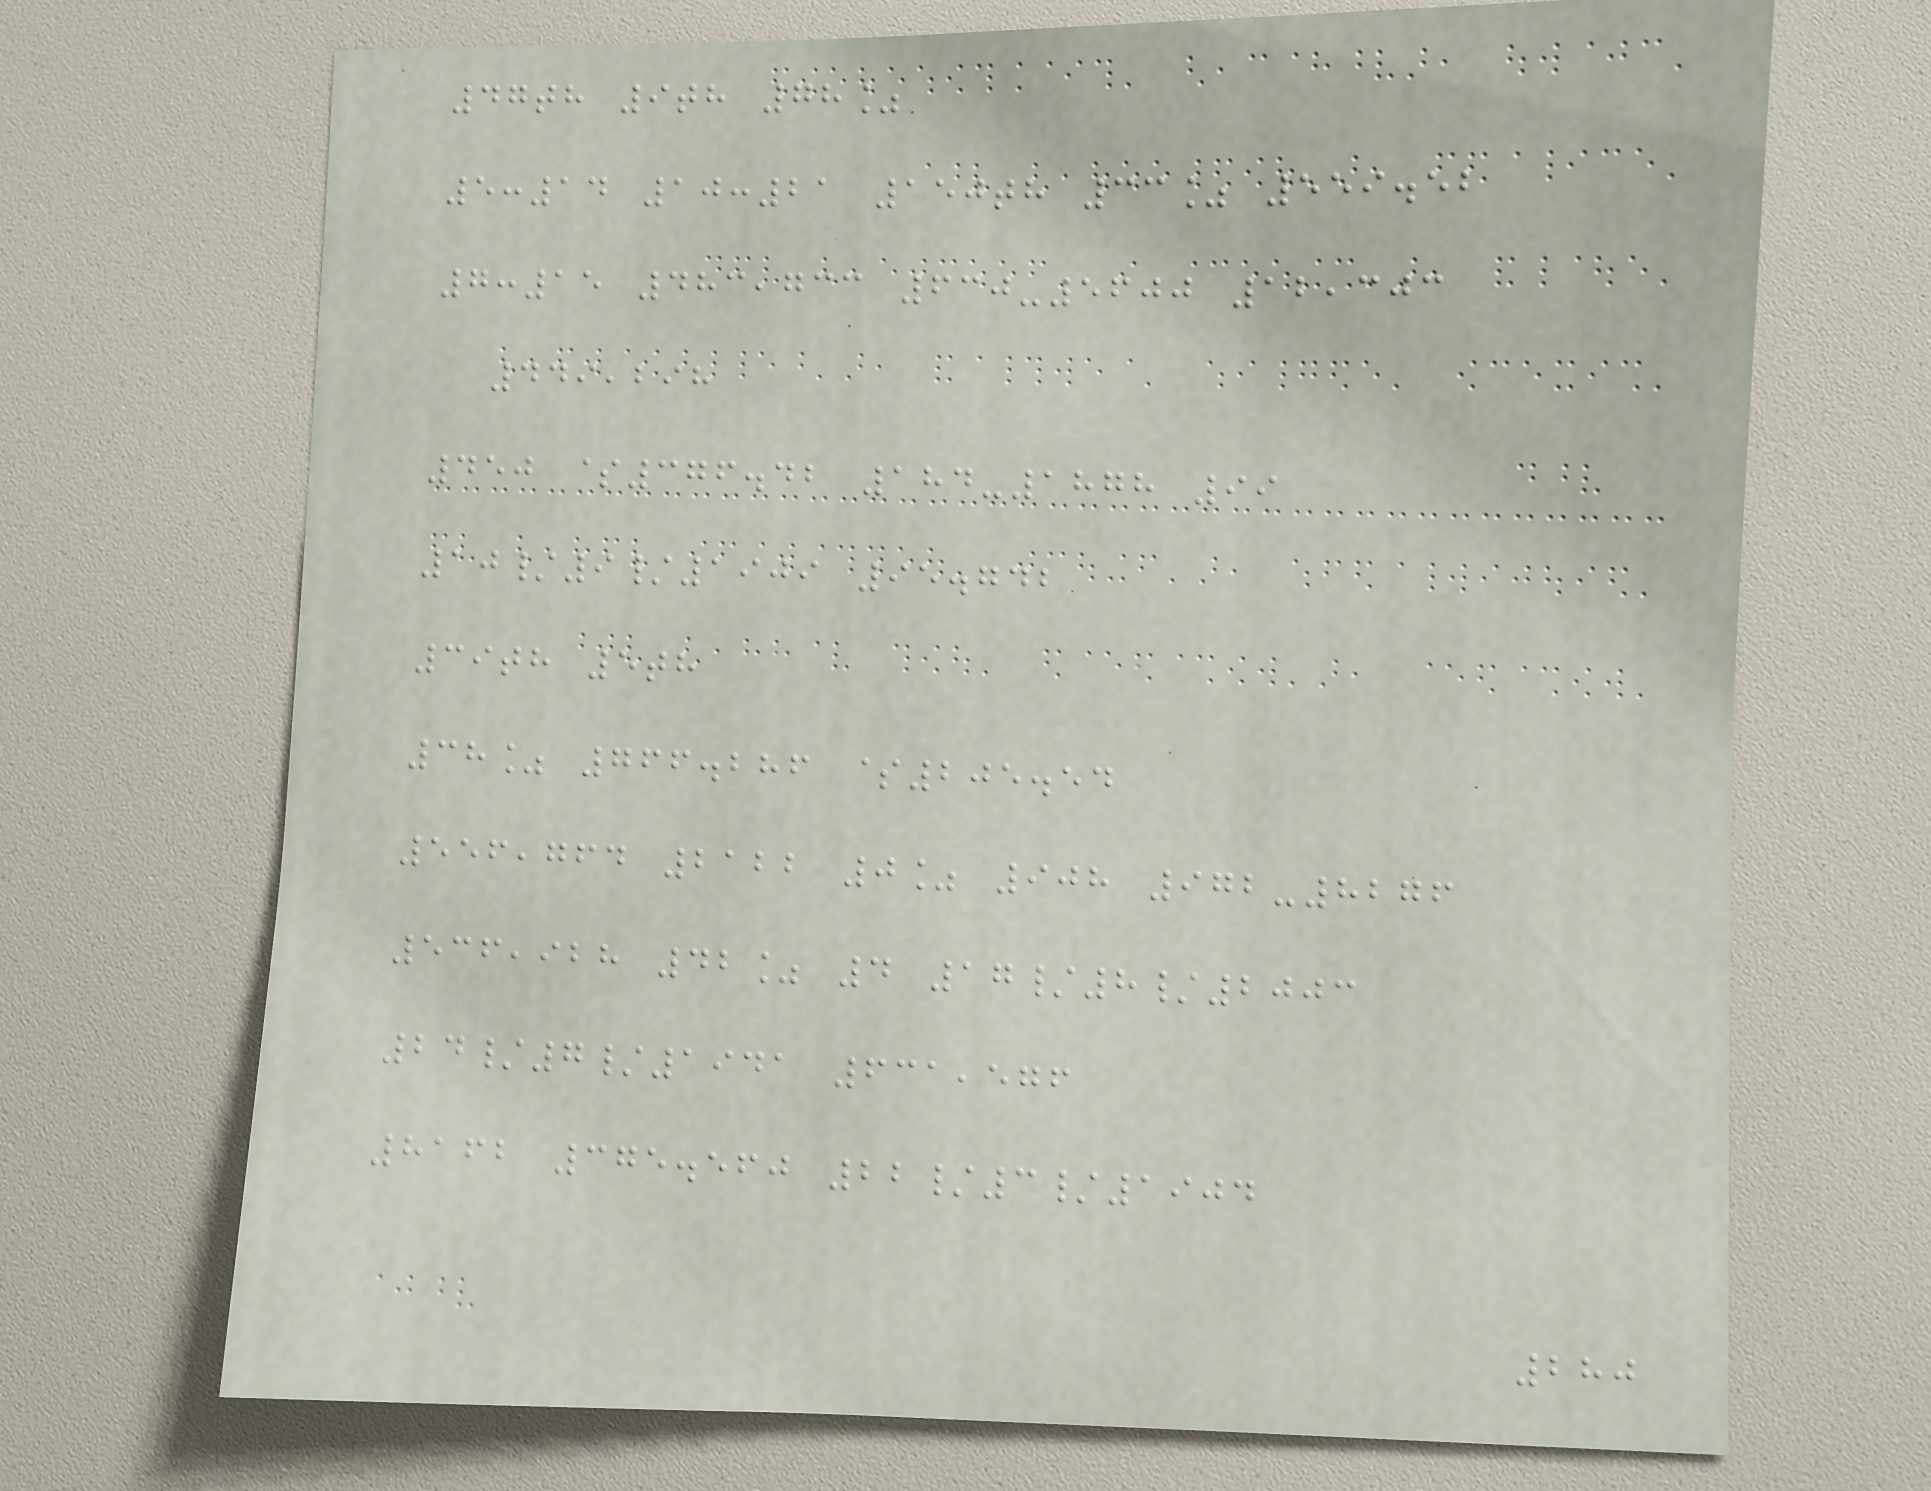47th 9th 78%
5:14 10:21 150th 33% 559.52
7:15 483,733 630-5600 12,303
449,298
450 $376.42 184-1878 99
10/9/1909 95.742
39th 5th
38% 766.286 $205.54
556,764 2122 0% 908 972-8276
536,928 42% 4 17/8/2003
24/7/1941 631,576
8162 375.560 22/3/1904
280
